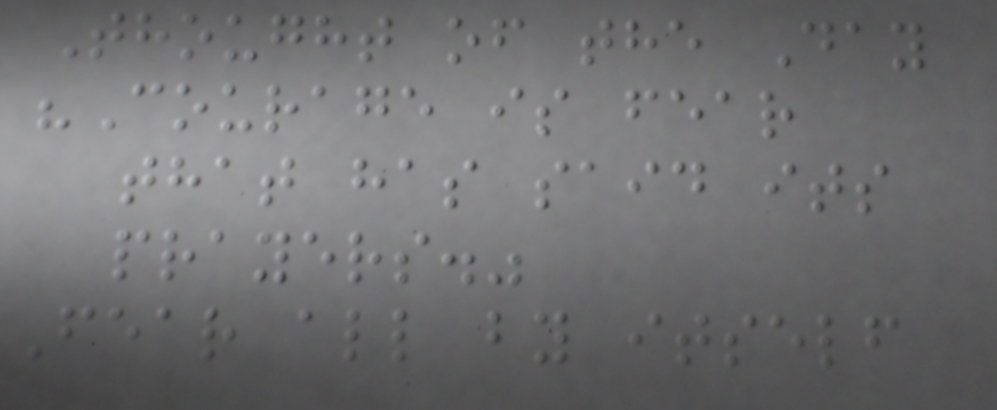Thought of the Day
"Courage is fear
that has said its
prayers."
Fear all by itself
